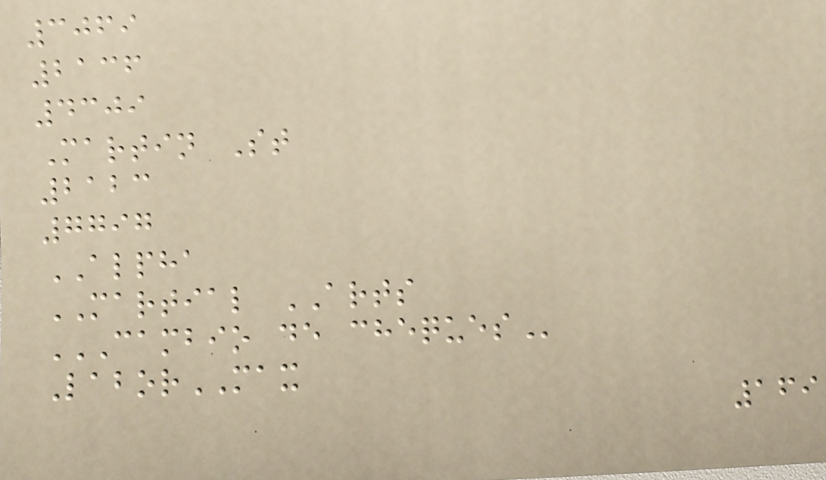3069
2136
4309
Martin St
2123
7797
ALPHA
MARTIAL ARTS
CAMBIO DE CHEQUES
LaborMAX
169
